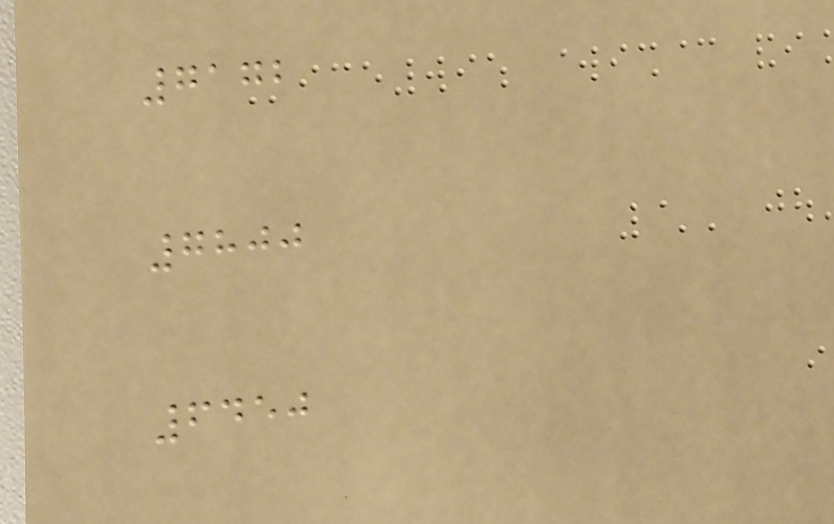7172
7800
6450
